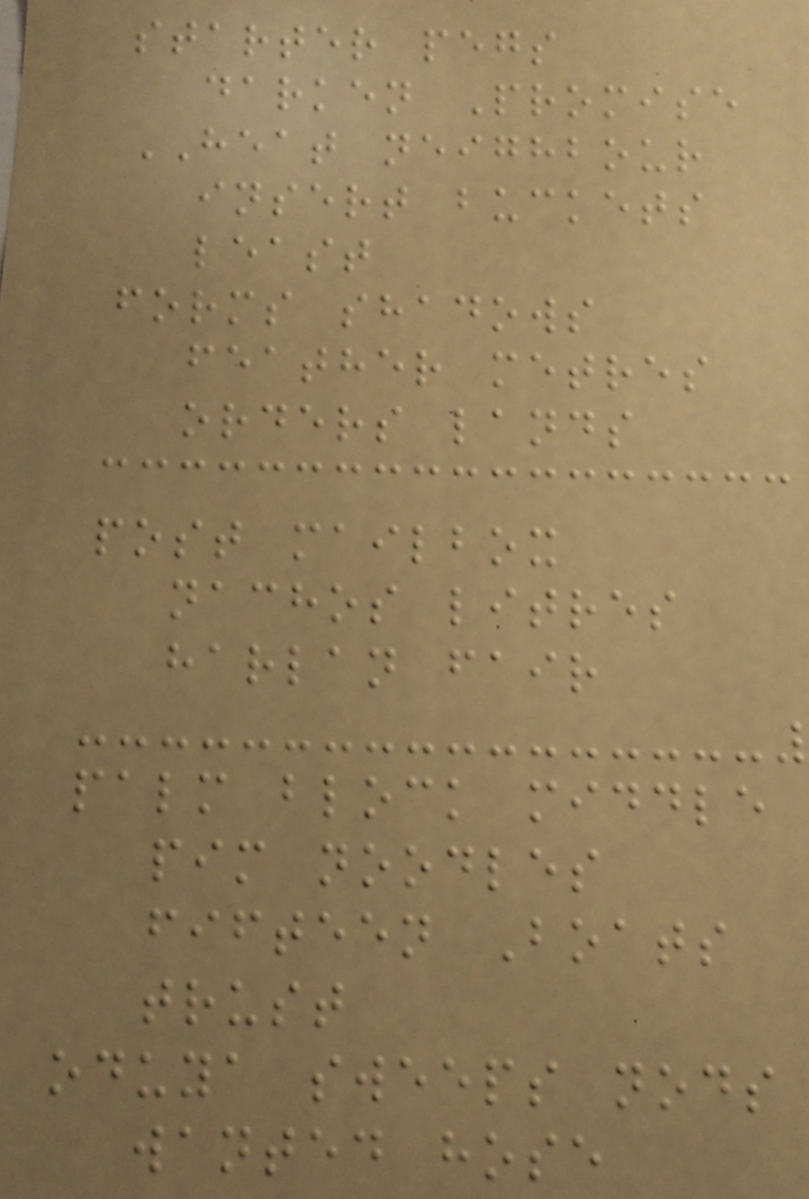starter pegs
darken Promise
HEAT neighbour
insert buckets
least
forms shadows
feather metres
orders lands
post mailbox
nachos litres
harlan fair
palm block middle
pim noodles
fifteen Boats
trust
oduya sweeps nods
wanted hose
